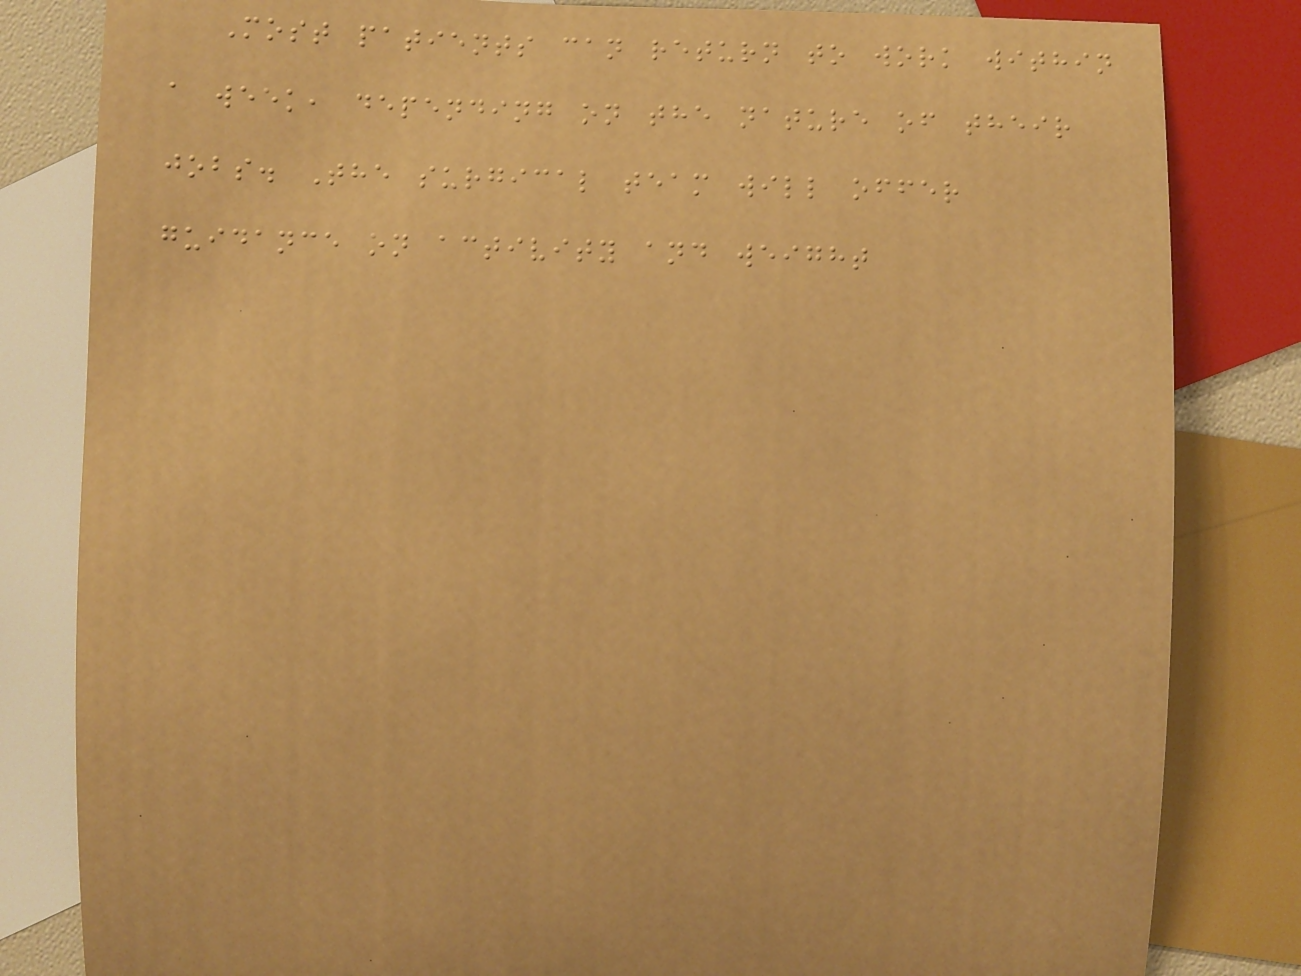Most patients can return to work within
a week, depending on the nature of their
jobs. The surgical team will offer
guidance on activity and weight
